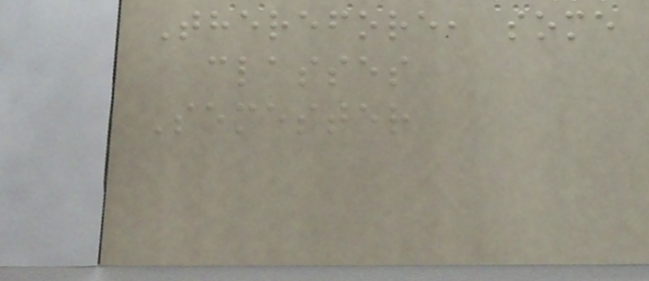Therefore, some
classes
Semester
